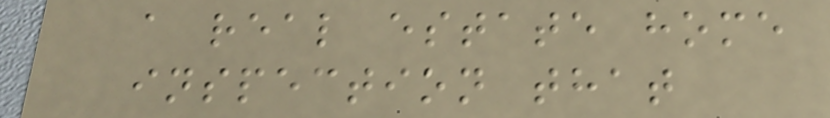a real estate home
inspection that
